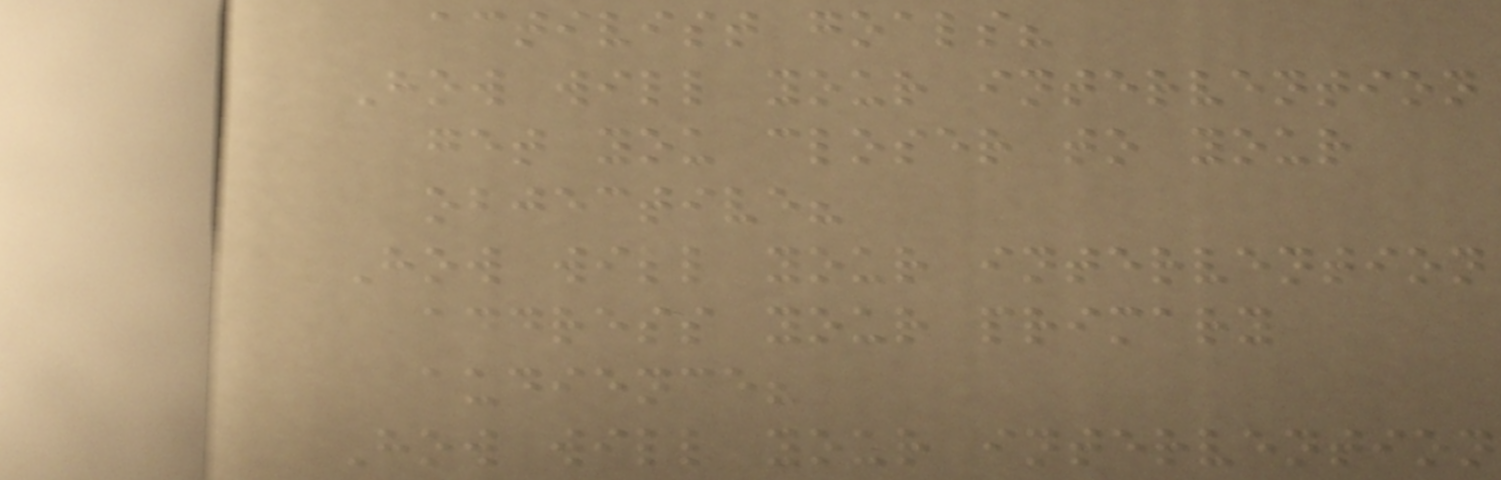activist goals?
How will your intervention
get you closer to your
objective?
How will your intervention
address your primary
audience?
How will your intervention
